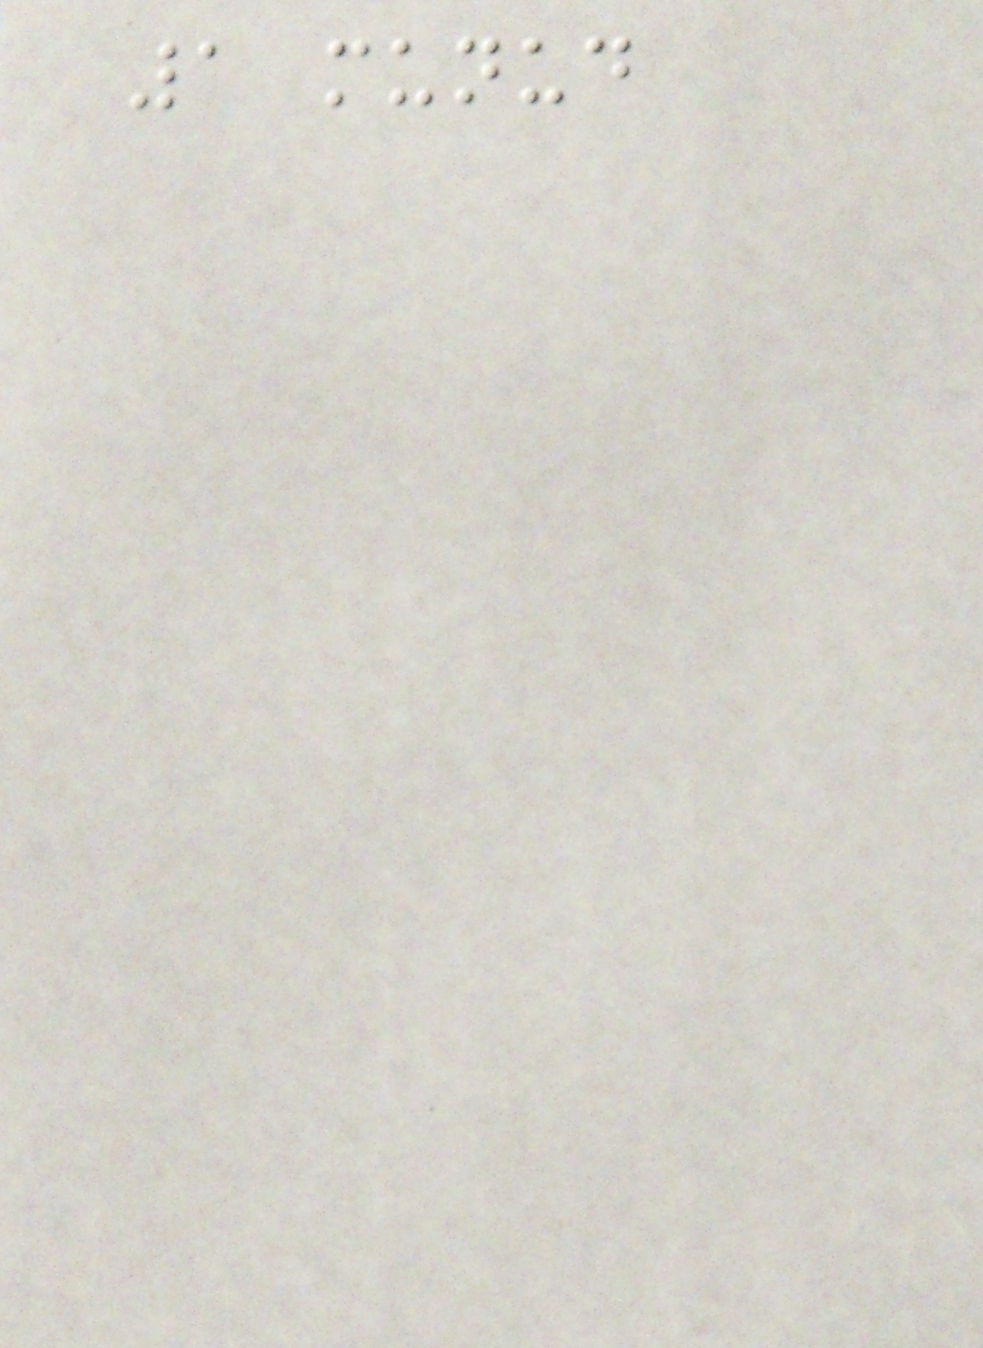1 munud
